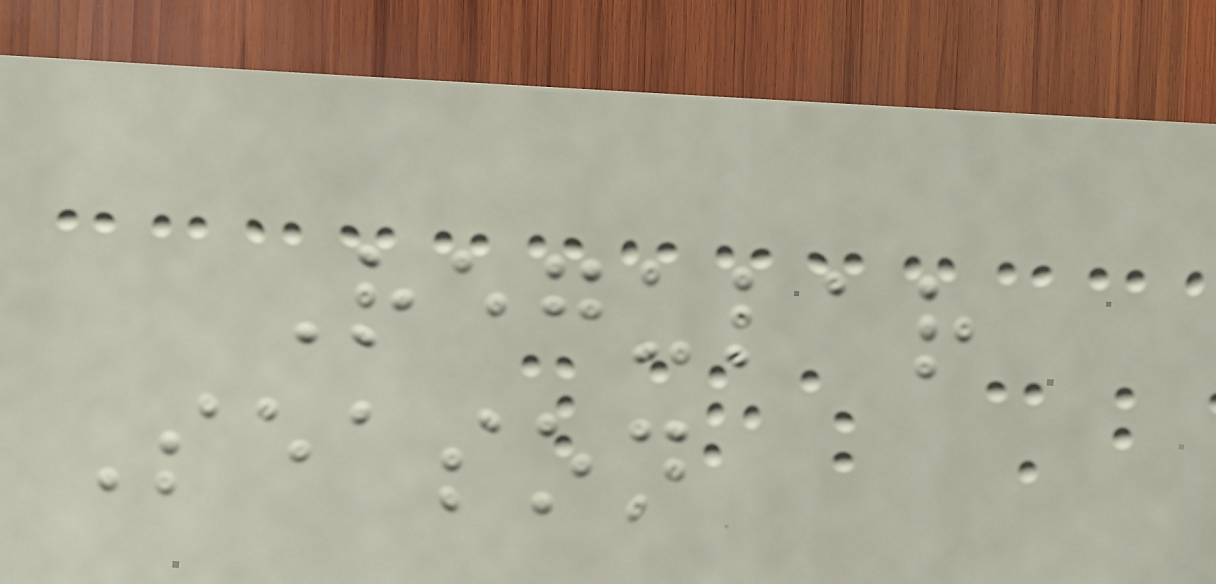Regular
Season
